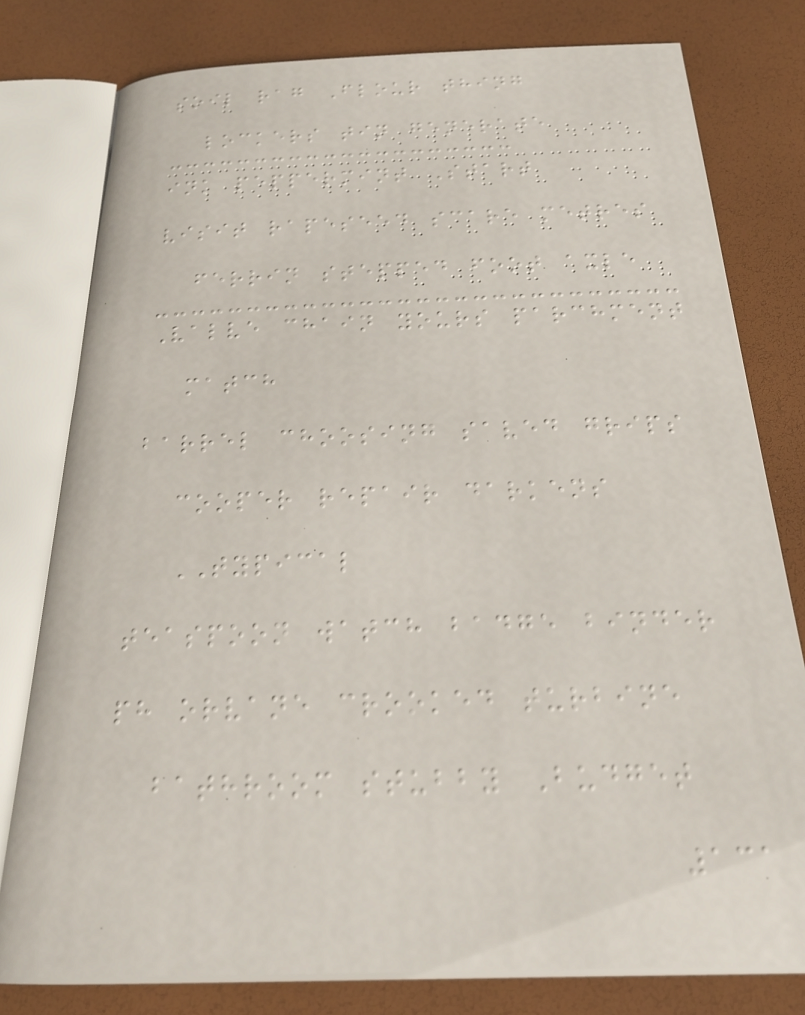soil rag Flour thing
lockers tin generate
ink peppermint Start
visit rapeseed scare metres
ferrin stepped foot axle
Valve chain yours parchment
match
barrel choosing saved grips
cooper repair darkens
TYPICAL
teaspoon watch badge binder
ph orvane crooked turbine
bathroom stubby Budget
131
